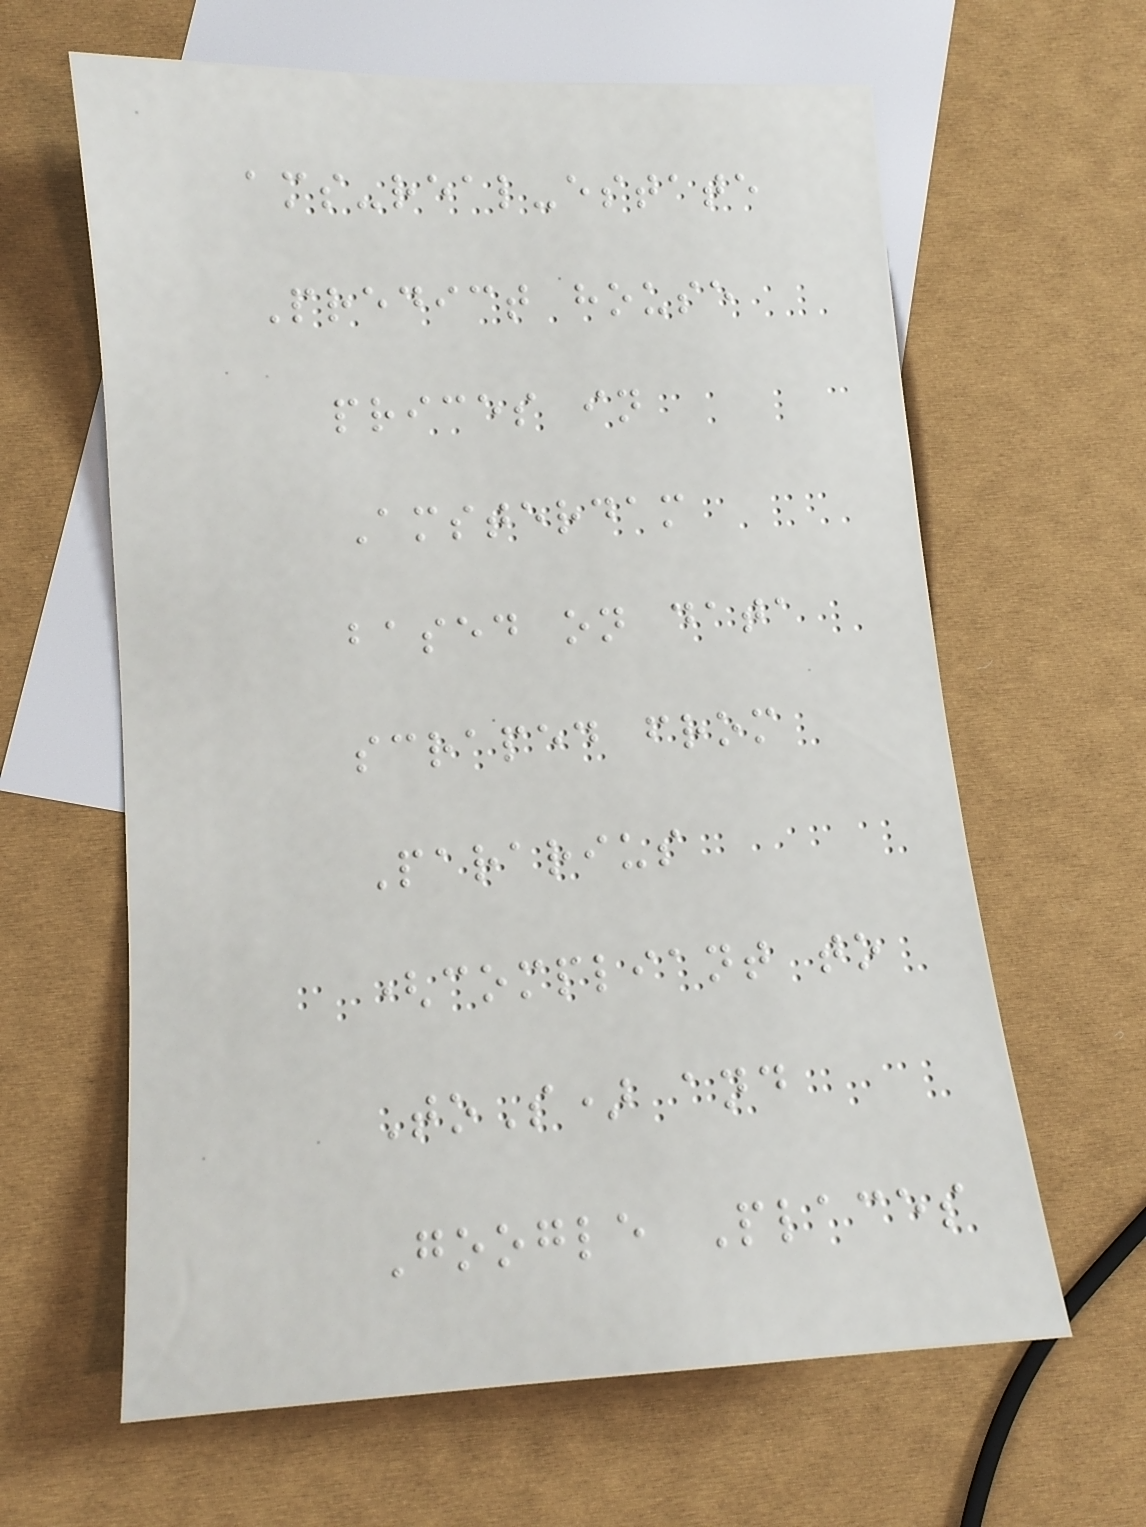ams-real-estate
Predict house
prices in
Amsterdam
based on data
scraped from
Pararius
(compliant to
ToS) and
Google Places
